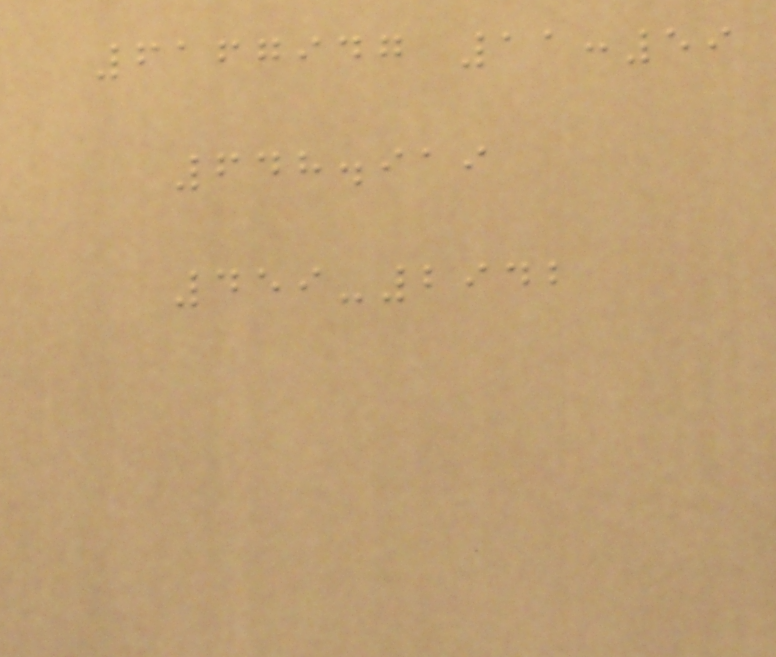6167947 11:59
648.919
459-2942
